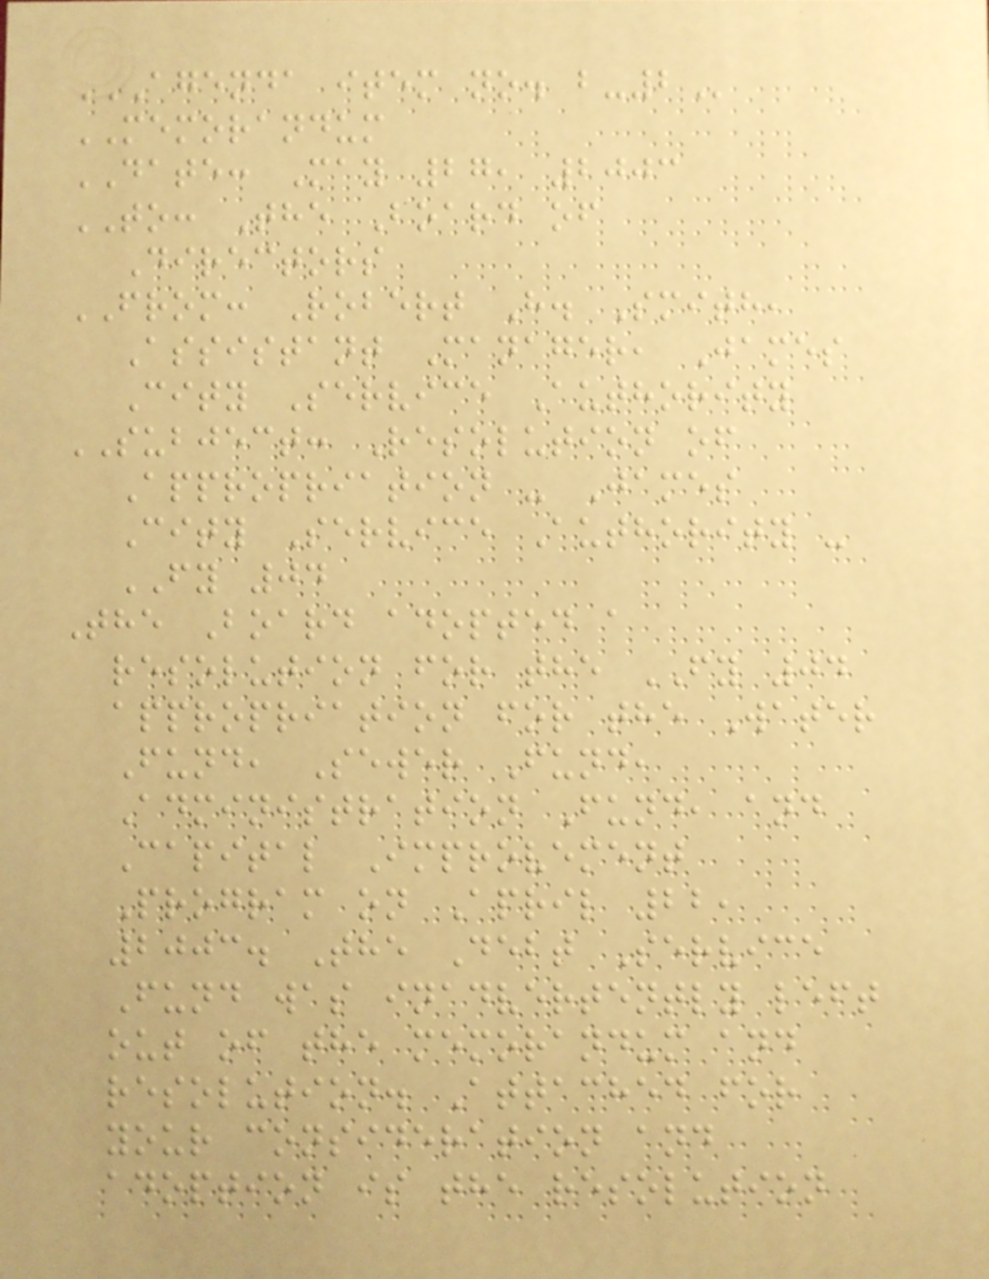AGENDA ITEM NO. B-2
MEMORANDUM
DATE: May 27, 2003
TO: The Board of
Directors
FROM: Robert H. Smith,
Assistant Manager, James
City Service Authority
SUBJECT: Resolution of
Appropriation - James
City Service Authority -
FY 04
The Board adopted a
resolution for the FY 04
appropriation for the Water
Fund, Sewer Fund,
Administration Fund, and
Capital Improvement
Program on April 22,
2003. The Debt Service
Fund was inadvertently left
out of the memorandum and
resolution. Attached for
your consideration and
adoption is the resolution
